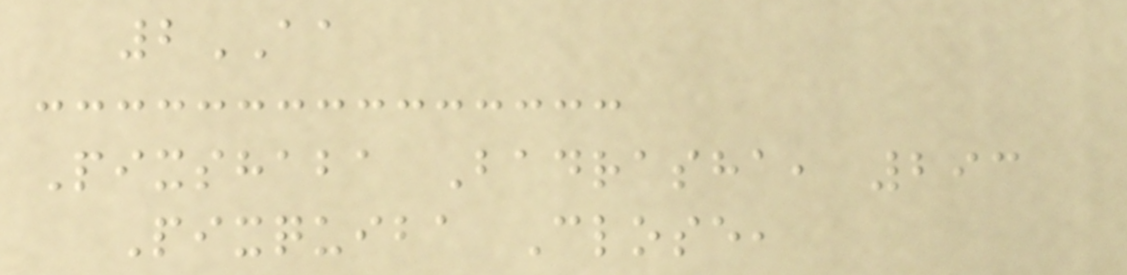2AA
Pixshaba Badrasha, 293
Pixquiba Close,
